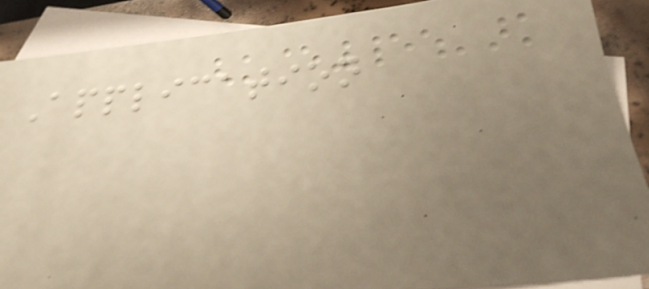Application
